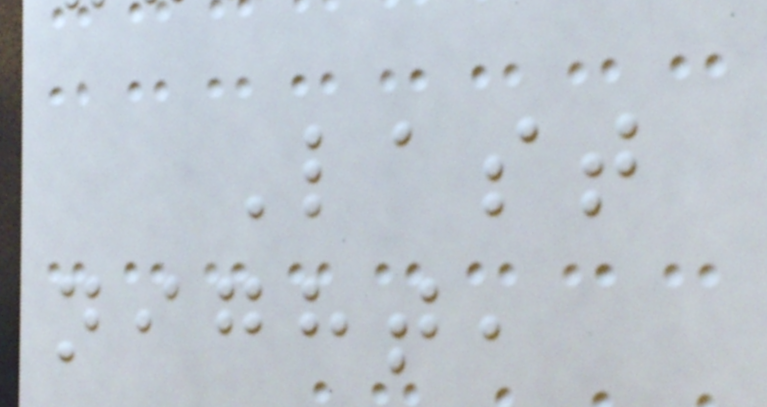Last
night,
